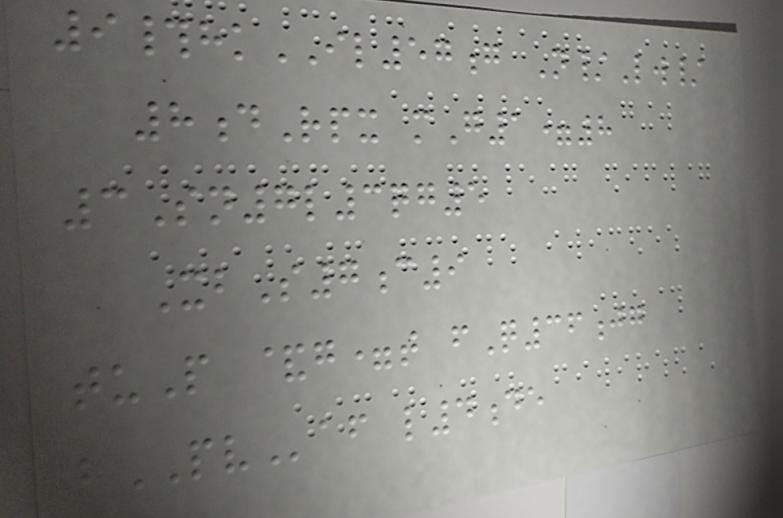9#hkIL57g N/Lw/
8dRpx mG1=8
3Sn7l3qg5
XbS7c9
tuP &g=t fQ36jg
bPVaf l4de
